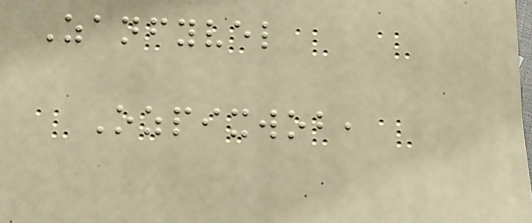Zanfyvel
Ozpixwob,
